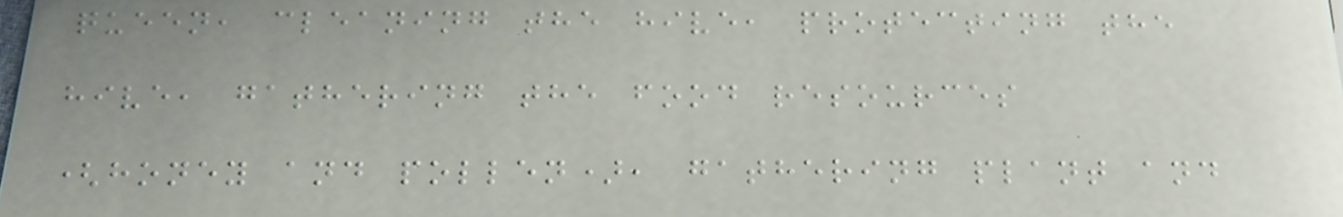queen, cleaning the hive, protecting the
hive, gathering the food resources
(honey and pollen), gathering plant and
